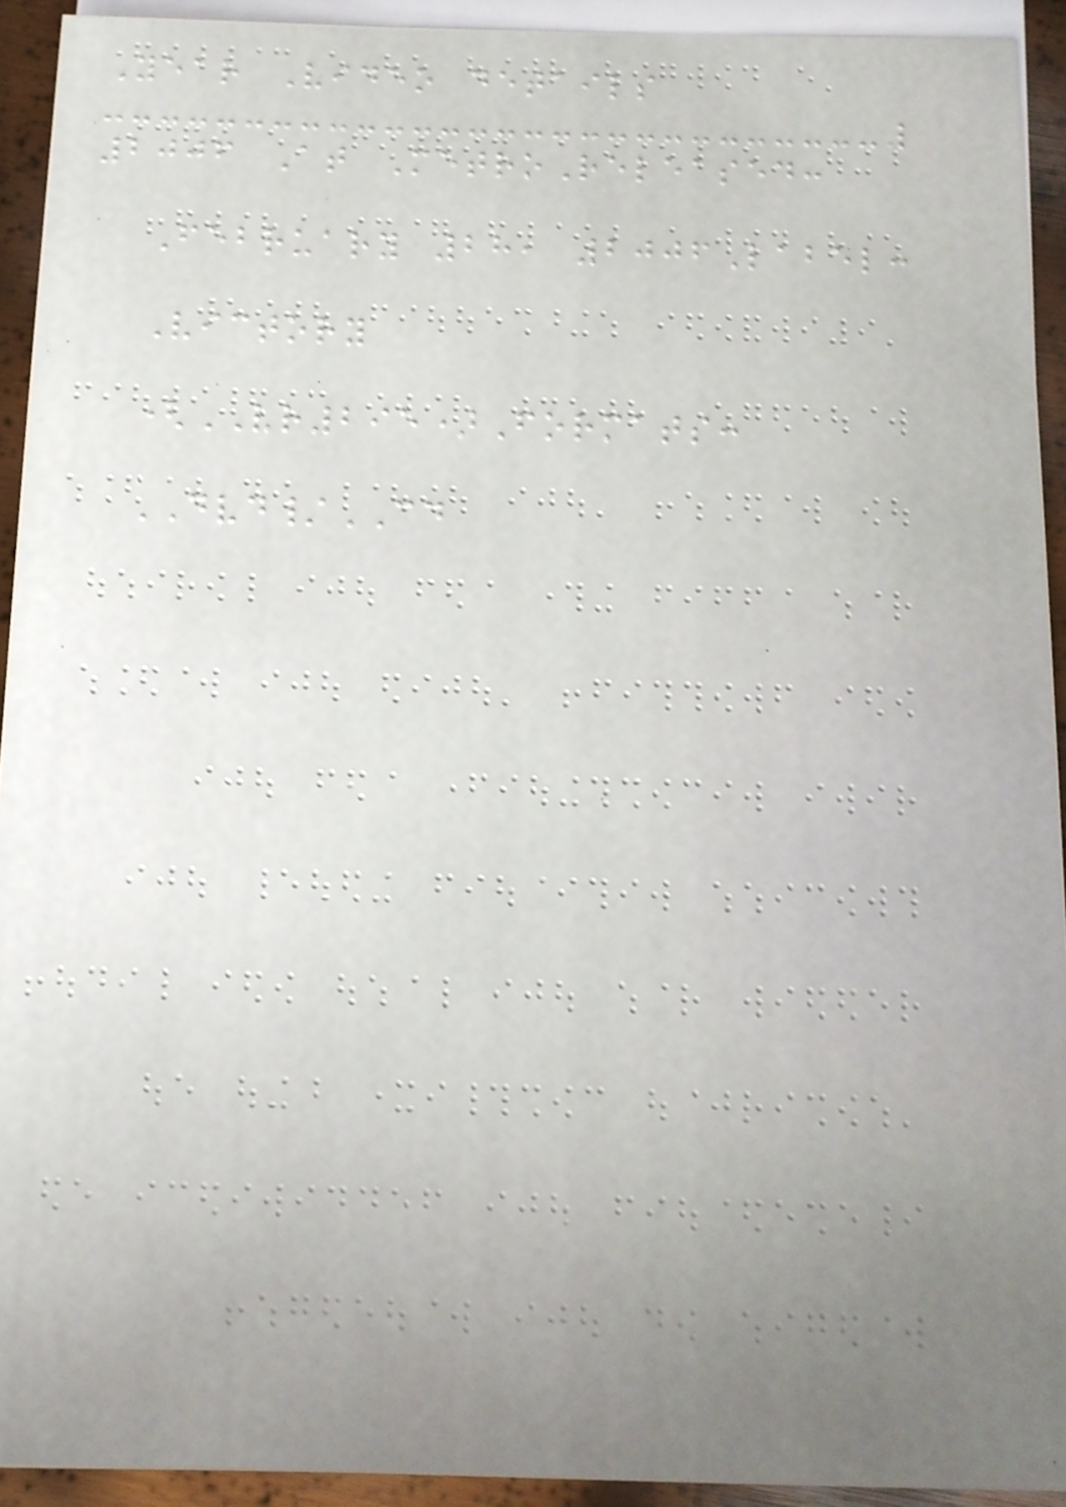Year Video details
2006 At MetroReleased:
February 28, 2006Label:
Victory
(VR295)Formats:
DVD/CD
